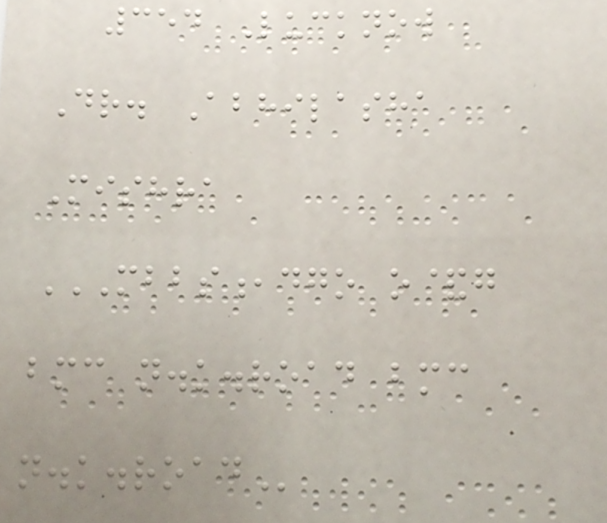354 Lucknow
Dr. Abhilasha
Mishra
MBBS,DGO O&G
BMC N.K.ROAD BMC
N.K.ROAD
